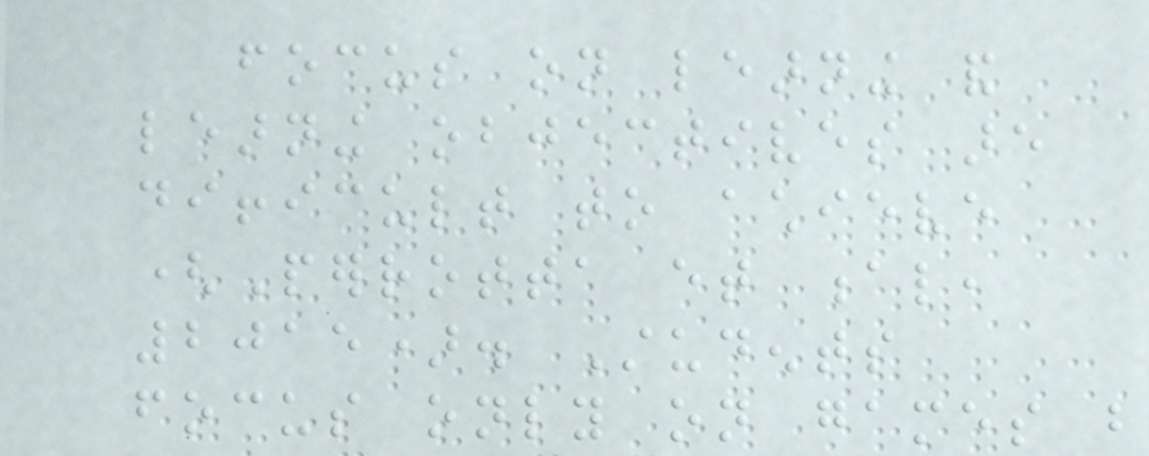focus on learning and
learning objectives are
difficult to achieve
(Perrotta et al,
2015). Students
focus only on games but
